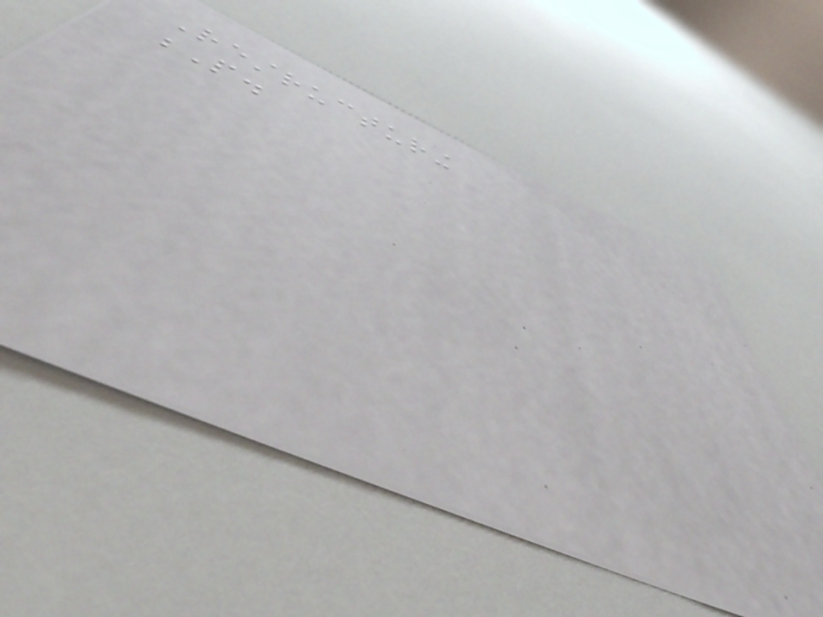Restructuring
P.
